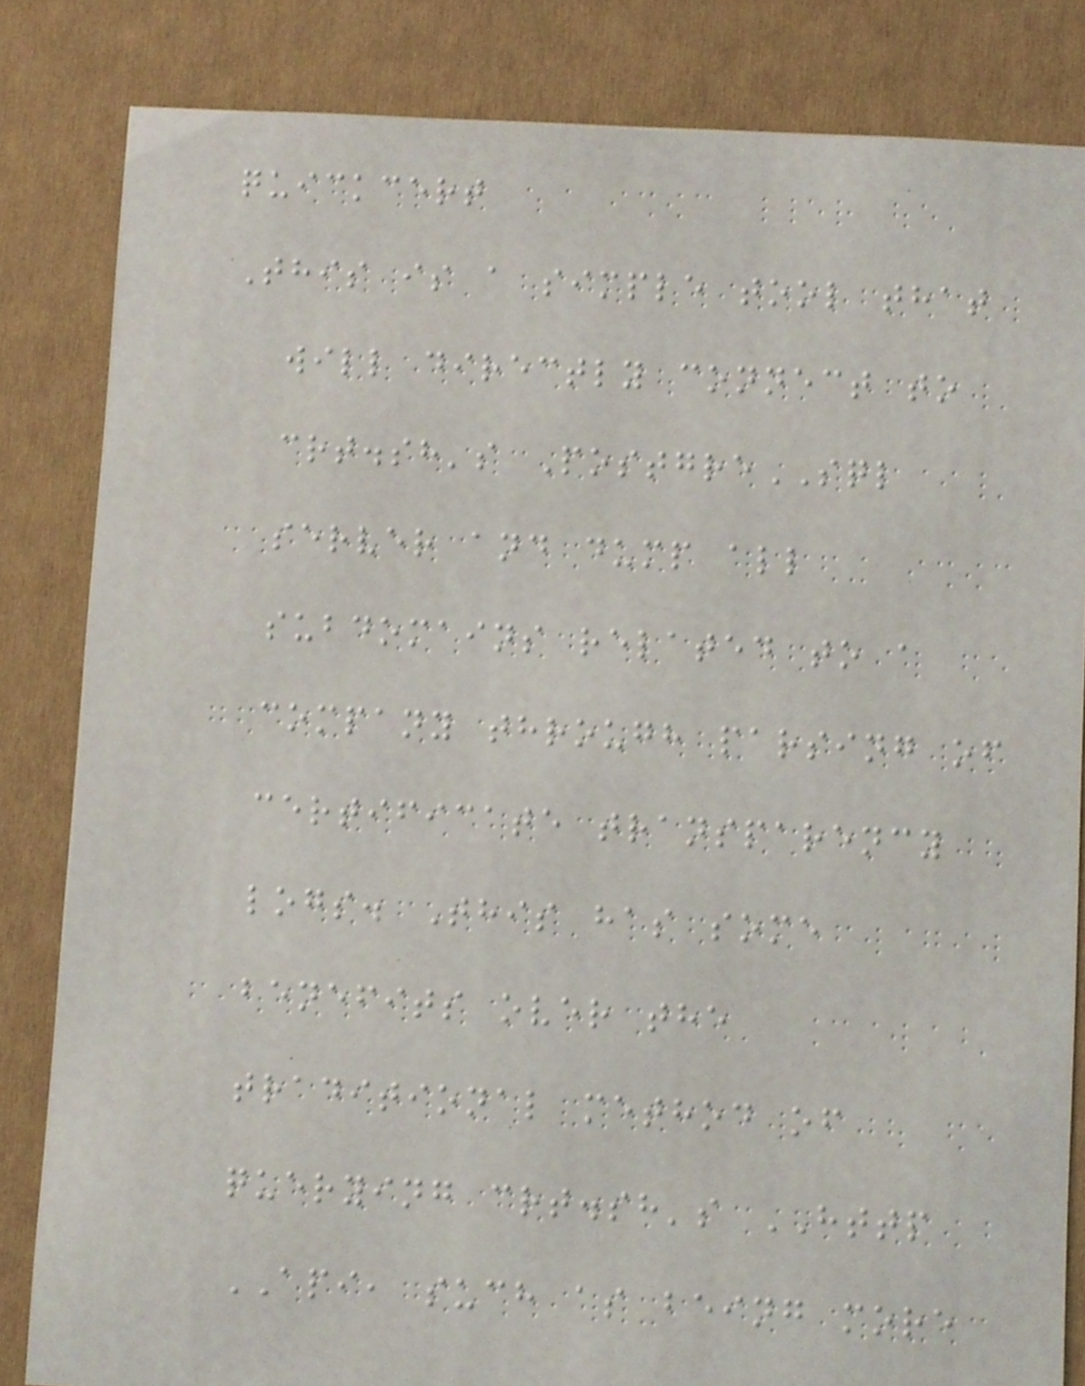quickcert
This is a simple tool that
will directly connect to
crt.sh's PostgreSQL
server and dump all
subdomains related to a
company through parsing of
certificate transparency
logs. This has some
benefits over the
traditional method of
querying crt.sh's HTTP
API, such as being more
